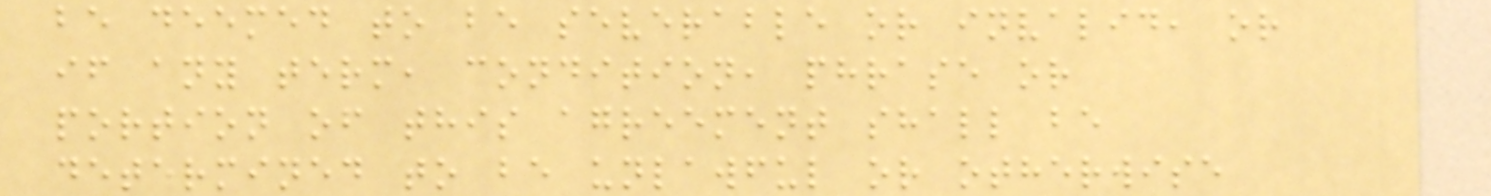be deemed to be severable or invalid, or
if any term, condition, phrase or
portion of this agreement shall be
determined to be unlawful or otherwise
